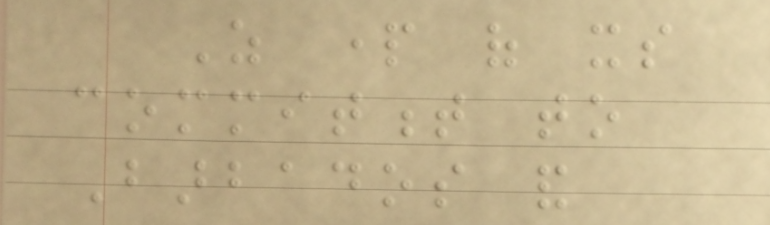As part of its
commitment to
Barbados and
